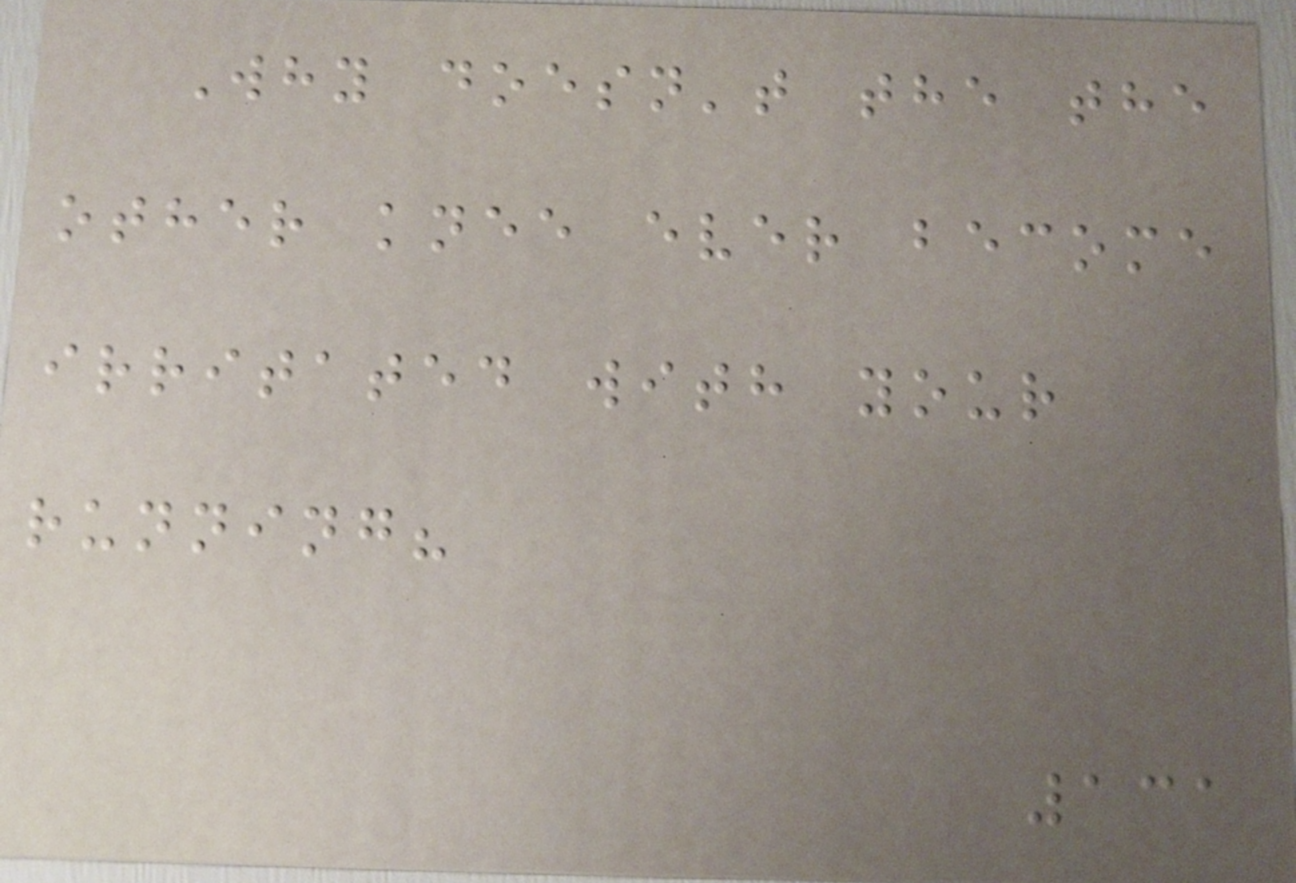Why doesn't the the
other knee ever become
irritated with your
running?
131
